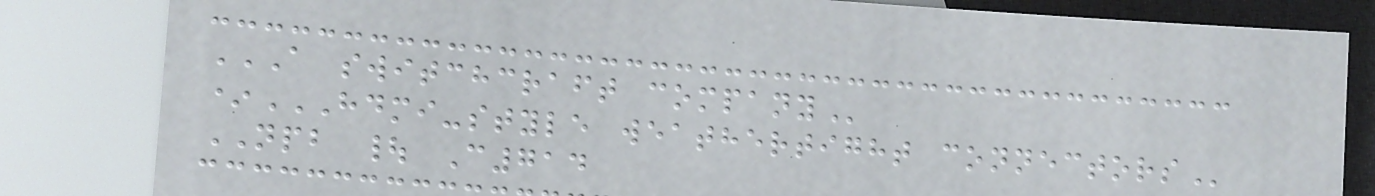A SWITCHCRAFT COMPANY
*HDMI-STYLE WEATHERTIGHT CONNECTORS
NPB | C714
